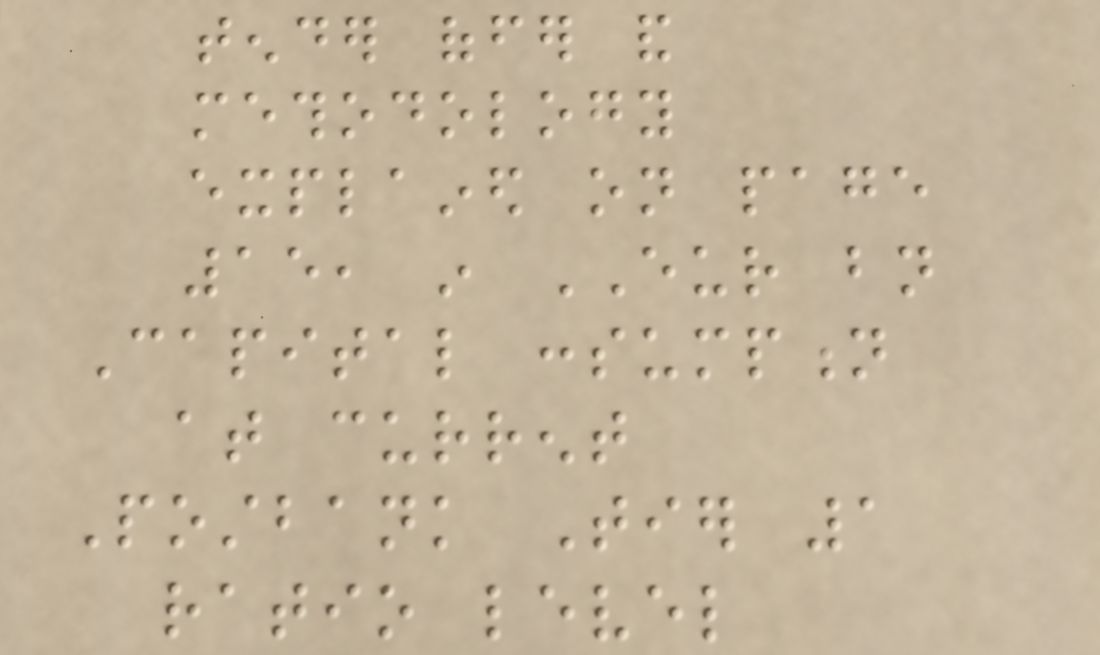tender offer and
methodology
explained on page
15, in EUR bn
Capital consumption
at current
Postbank Tier 1
ratio level
